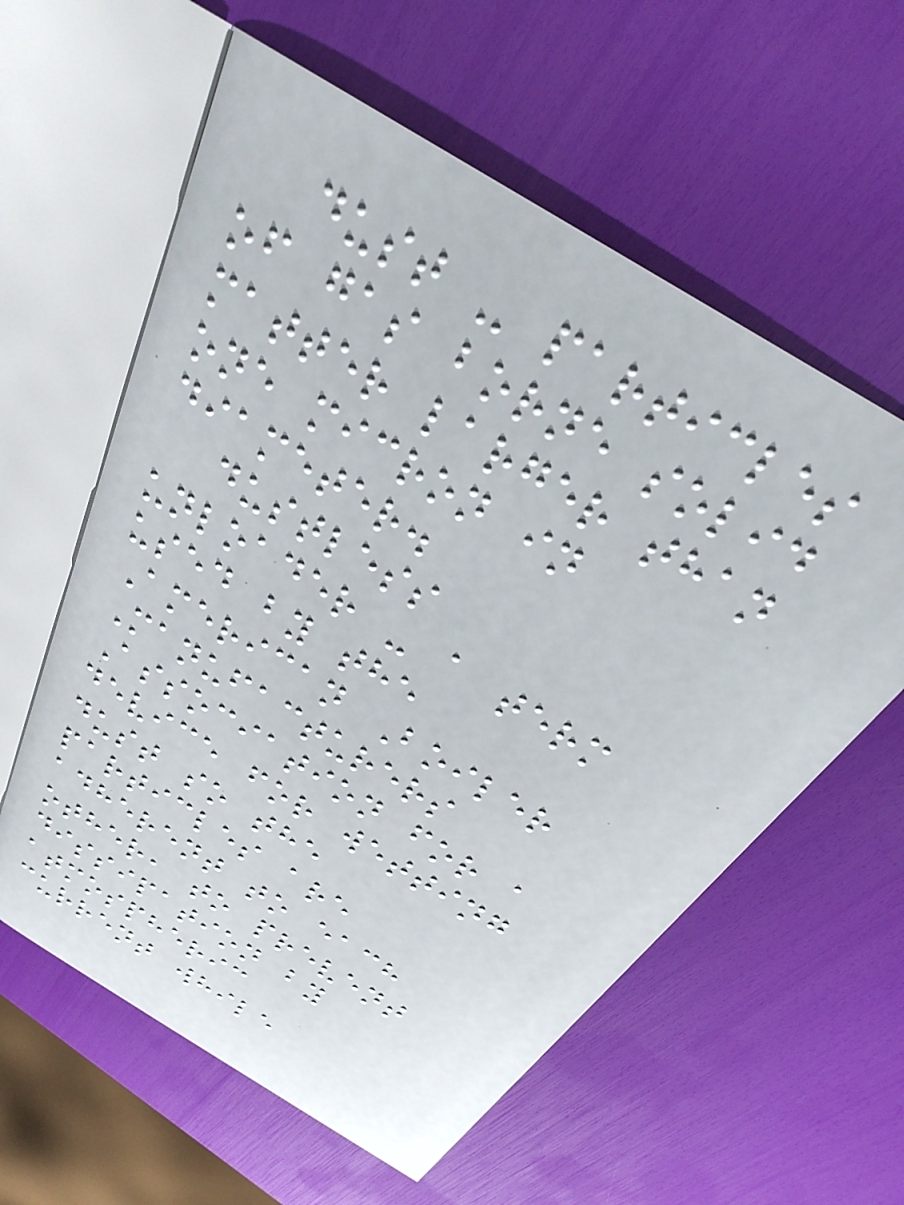dust - particles
of gas borne solid
matter larger than
one micron in
diameter.
dustless
unloader - a term
used by the
American Boiler
Manufacturers
Association for a
device for wetting
dust so the
particles are
adherent to each
other, to prevent
dissipation by
atmospheric
current while
